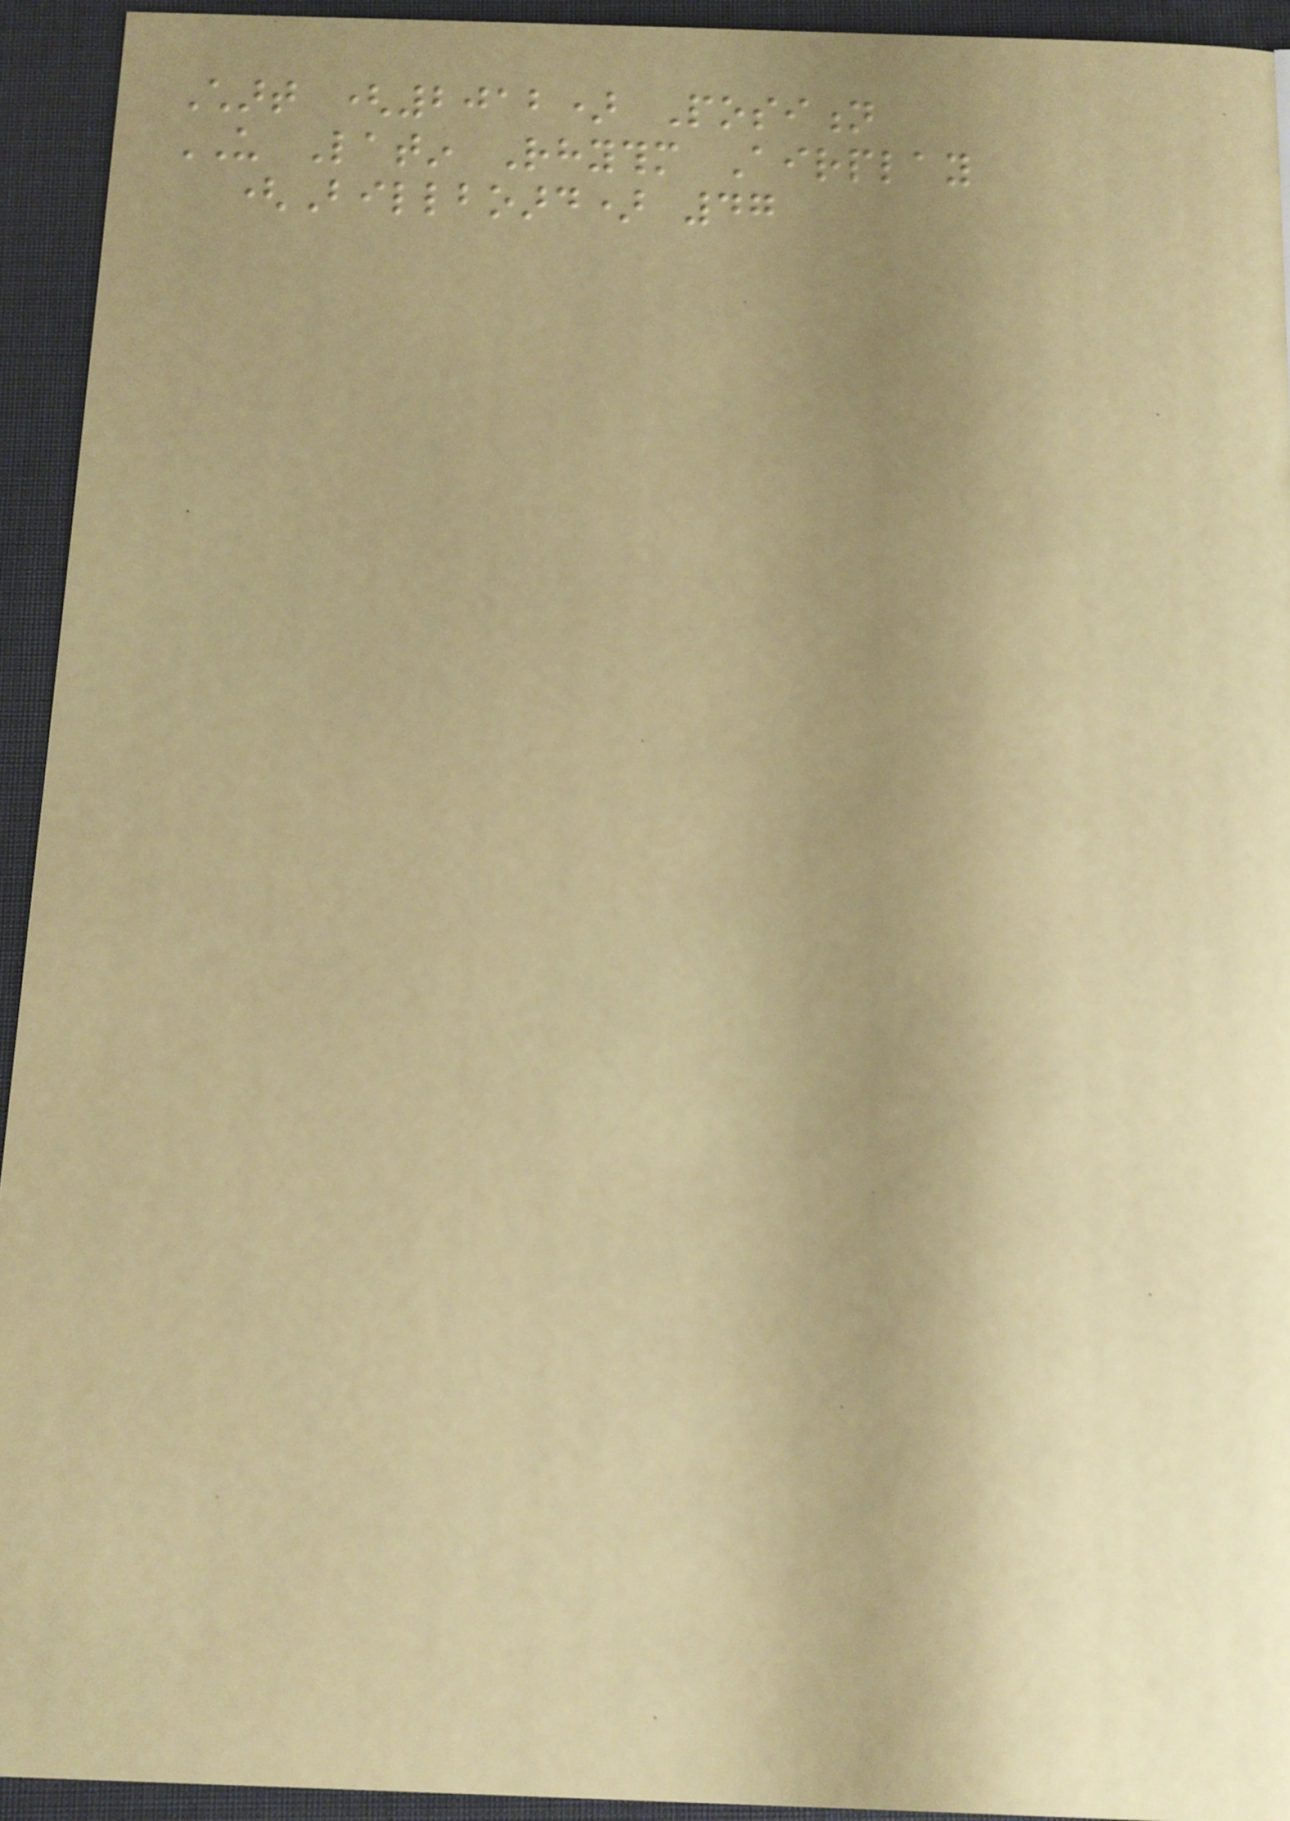Chart (2012) Position
US Latin Rhythm Airplay
(Billboard) 47
